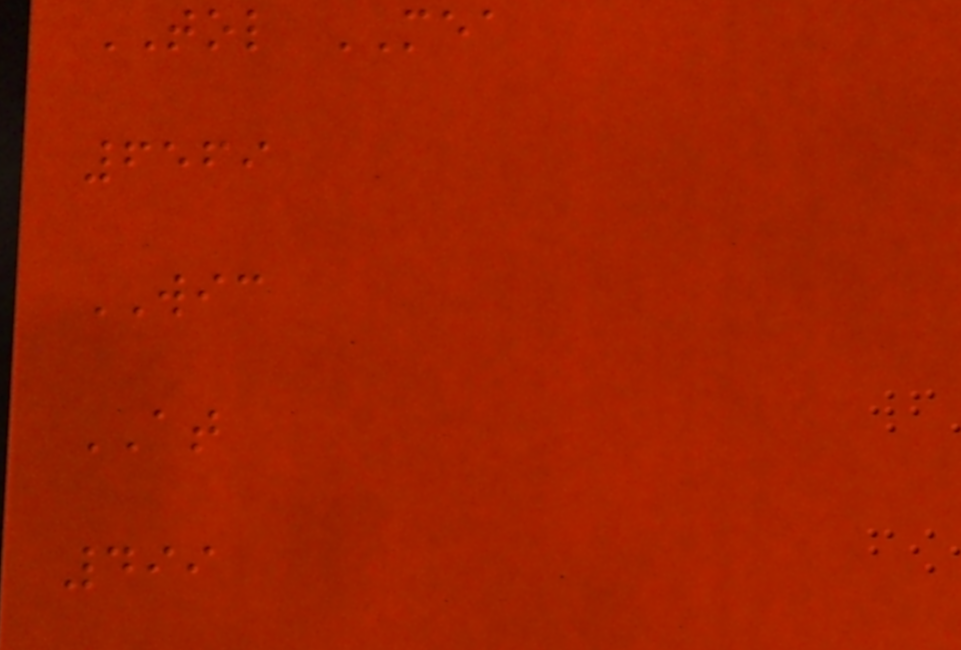TOL MEA
6569
WIC
AT
499
